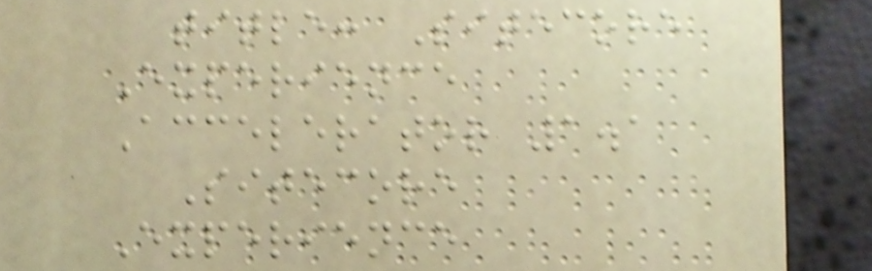title: Sitecore
Experience
Accelerator 1.1
Sitecore
Experience
